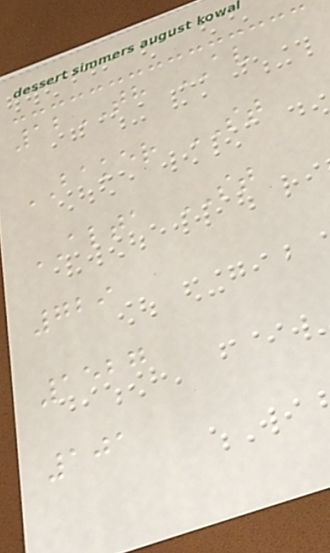12TH AV
BAKER ST
ALTA ST
729
1527
101
